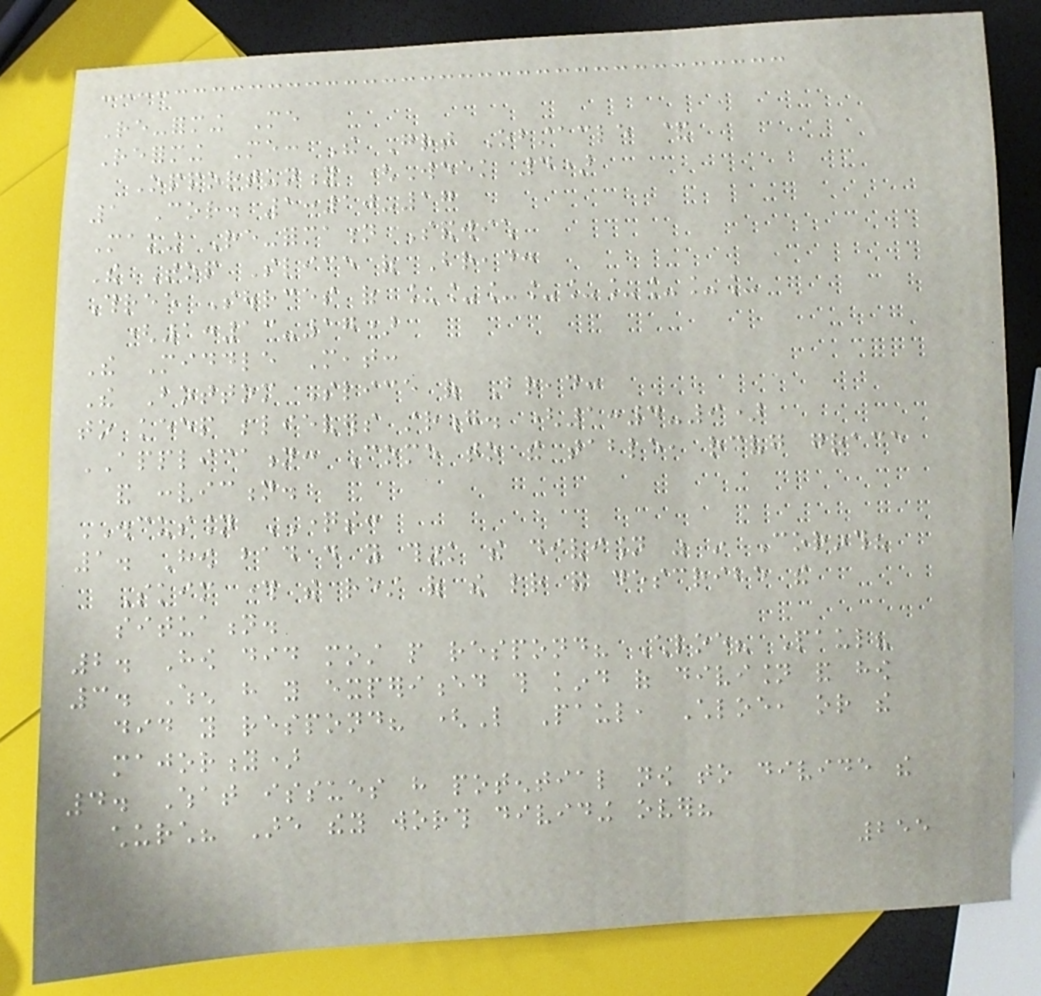Re-forming Me
Reforming Me: The Great Obstacle &
Opportunity (Week 4)
1 Cor. 1:10-17
Making Re-formation Sandwich
The Top Slice of Bread:
Three Sources of _________
(1:13-17)
The Middle Meat:
The Bottom Slice of Bread:
to keep believers strong. (1:4-9)
APPLICATION: Come to the table, receiving grace
and conviction.
DISCUSSION QUESTIONS:
1. How bad do you think the division was in Corinth?
Skim through the rest of the letter and describe the
situation.
2. How did most people respond? Chloe? Paul?
3. When have you experienced this kind of division and how
did you respond? (Like Paul, Chloe, or the
majority)
4. What issues have potential now to divide the
church? Are they worth dividing over?
255
